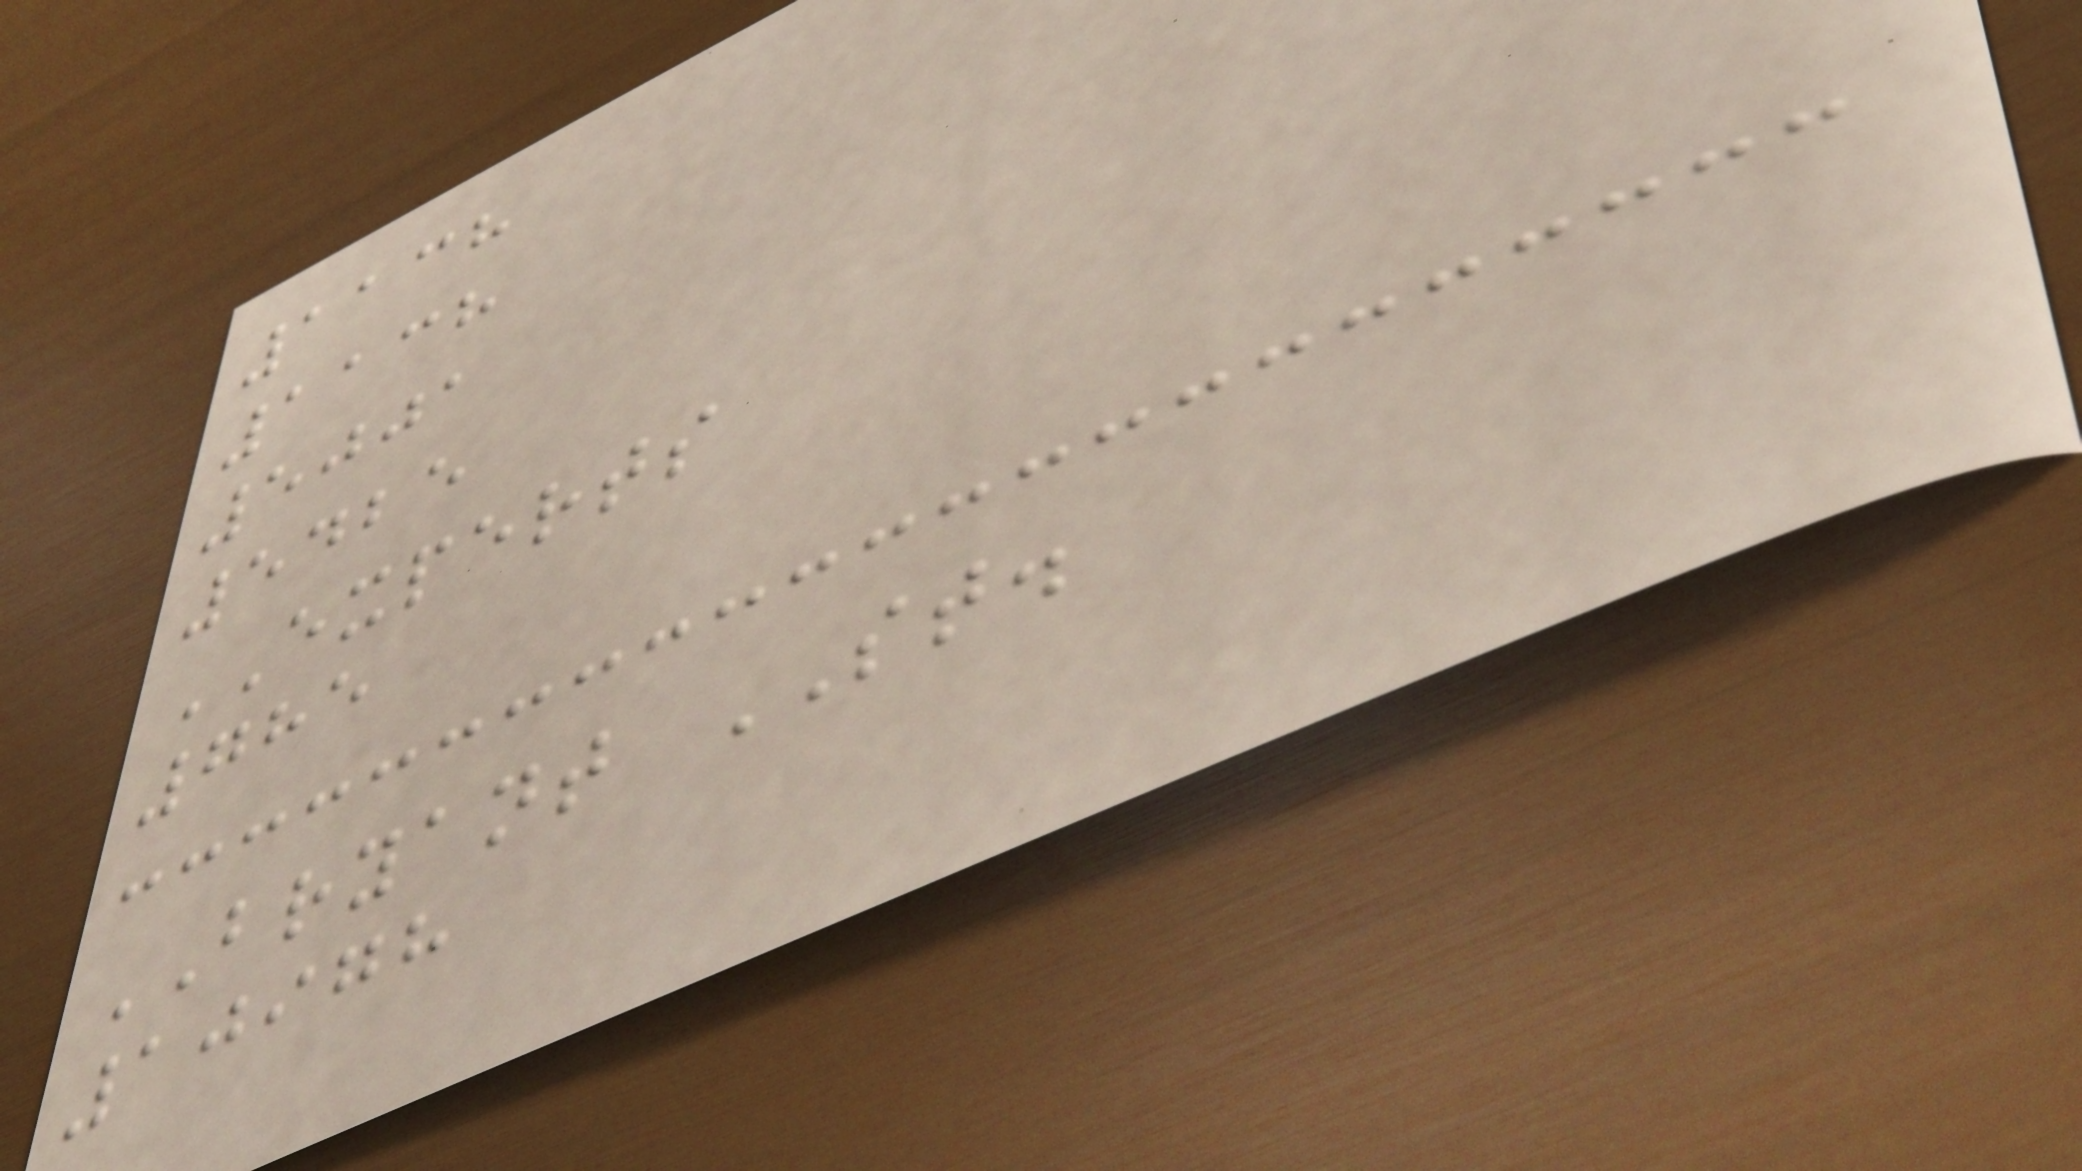1138
1138
5001
5425
EXPERTS
785
BRYANT ST.
10978
